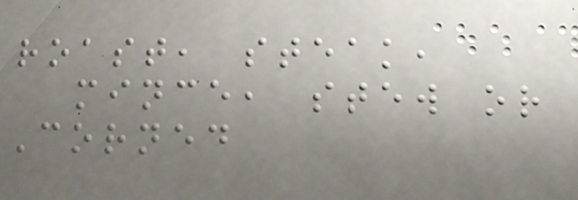roast, steak,
mince, stew or
Corned
